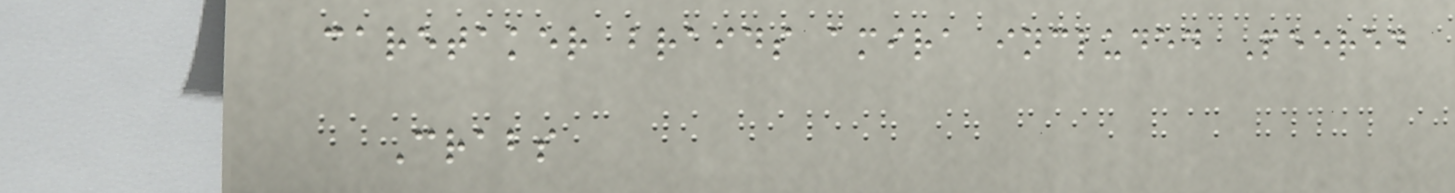caretaker braids amira included Peered
Crabs
